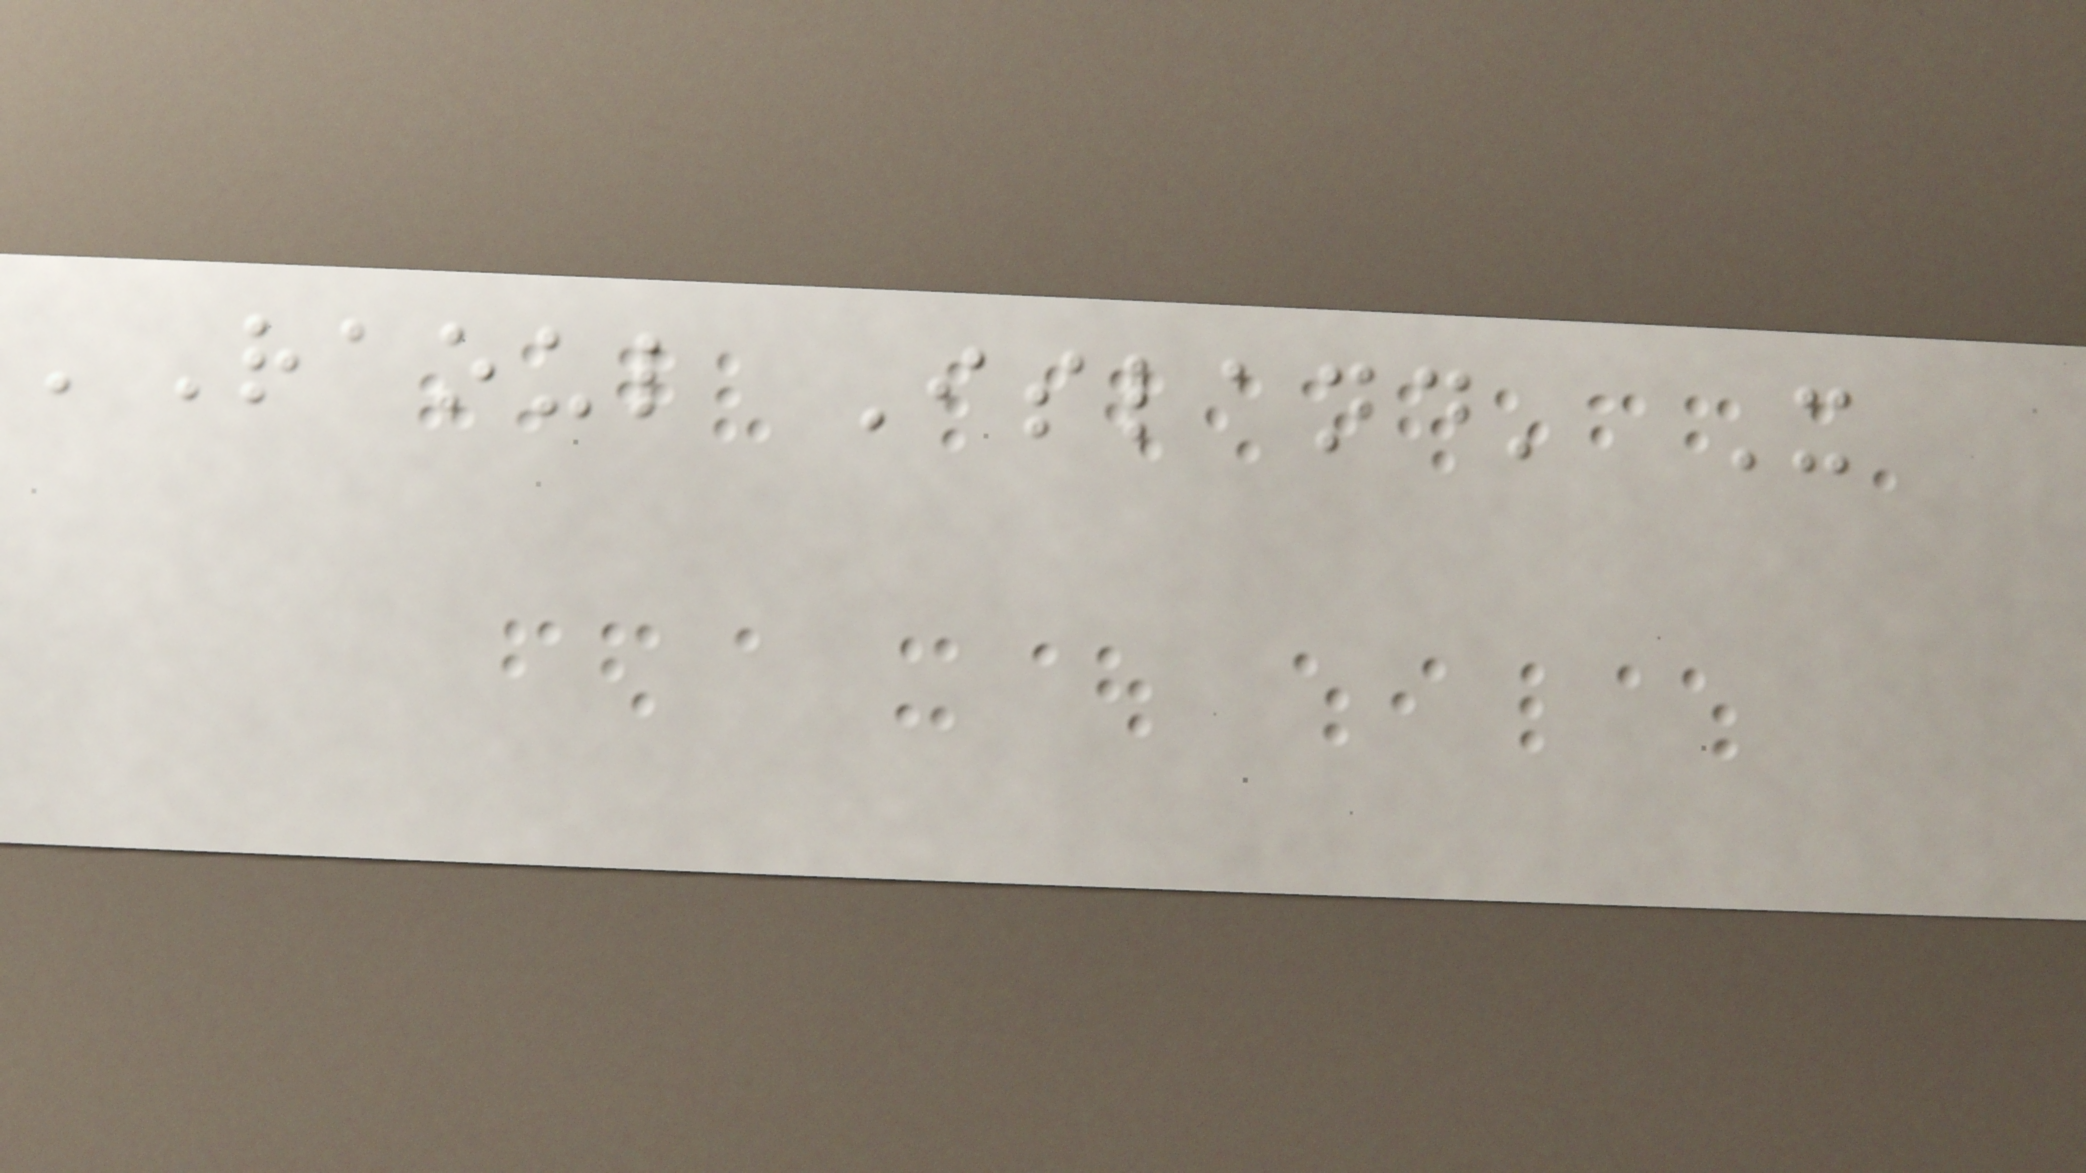'Raoul Island' X
